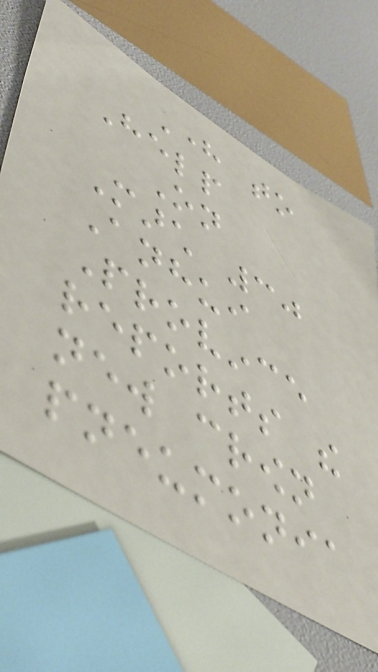Here to
Help
On
March 30
Anhui
Province
reports the
new crown
pneumonia
